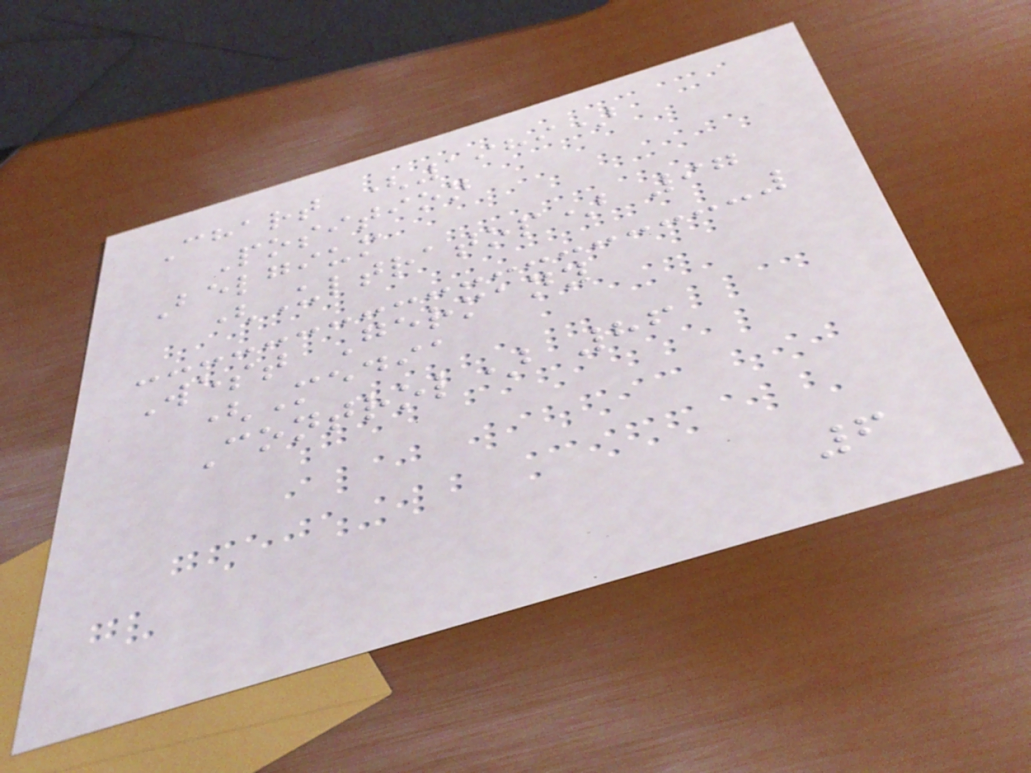Chart (1989)
Position
Belgium
(Ultratop) 97
West Germany
(Media
Control) 86
6
